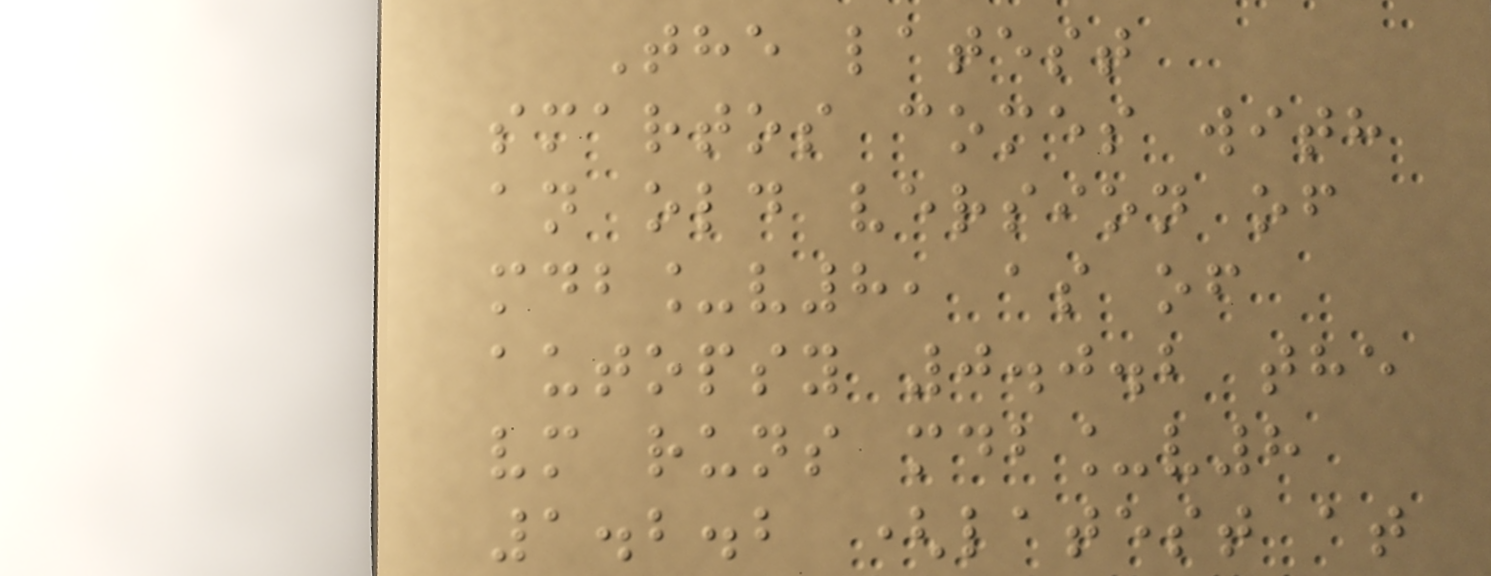The latest
smartos comes with
an old version of
mdb_v8, as of
autopsy 0.0.2 the
vm runs mdb_v8
1.2.2 (latest at
